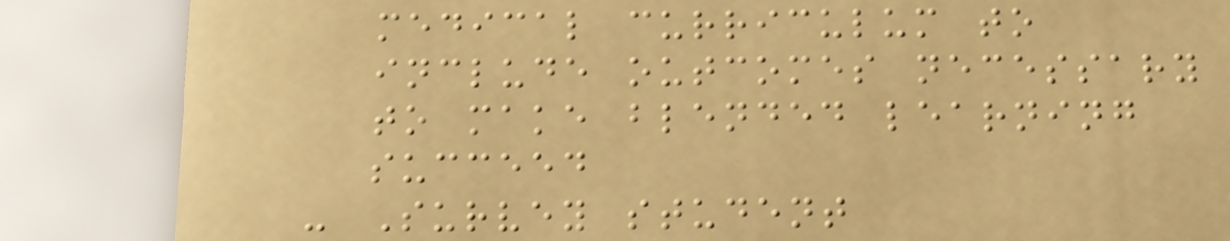medical curriculum to
include outcomes necessary
to make blended learning
succeed
- Survey student
